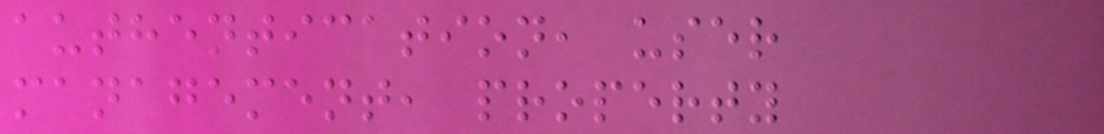authentication, user
management, property
